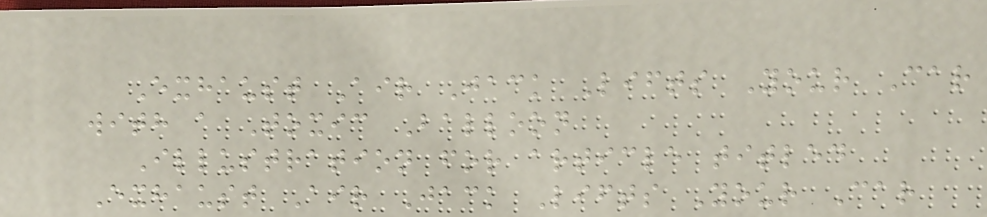Exhaust Air Jack Lifts Your Car
with a Toxic Balloon
Illustration for article titled
Exhaust Air Jack Lifts Your Car
